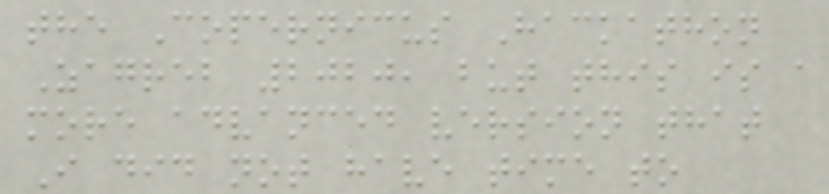the Copernicus Hackathon
Zagreb 2020, but this is a
more advanced version that
I did not have time to
